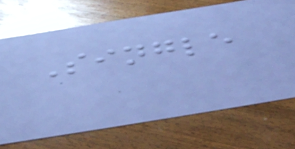Single
